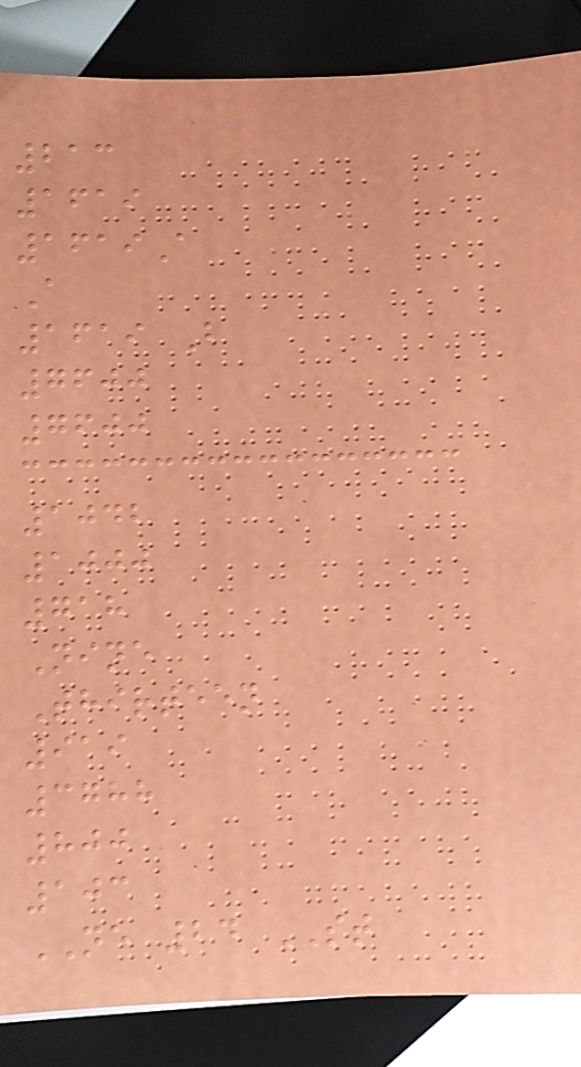213
1619
1619A
A
1619 B
7600
7600
1042
1000
718
Nine
Thirteen
919
3788
800
103
NE 24 ST
